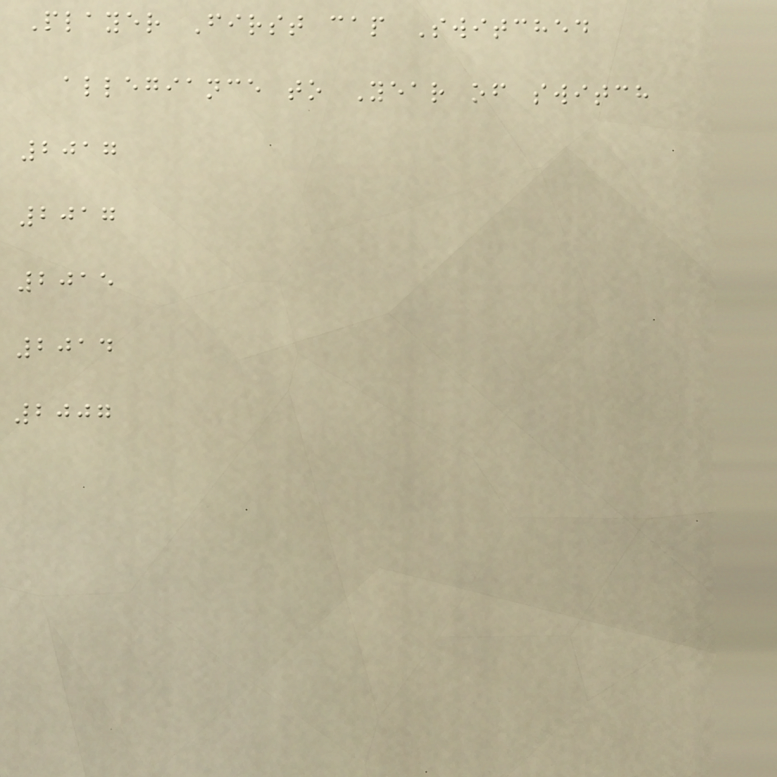Player First cap Switched
allegiance to Year of switch
2017
2017
2015
2014
2007
